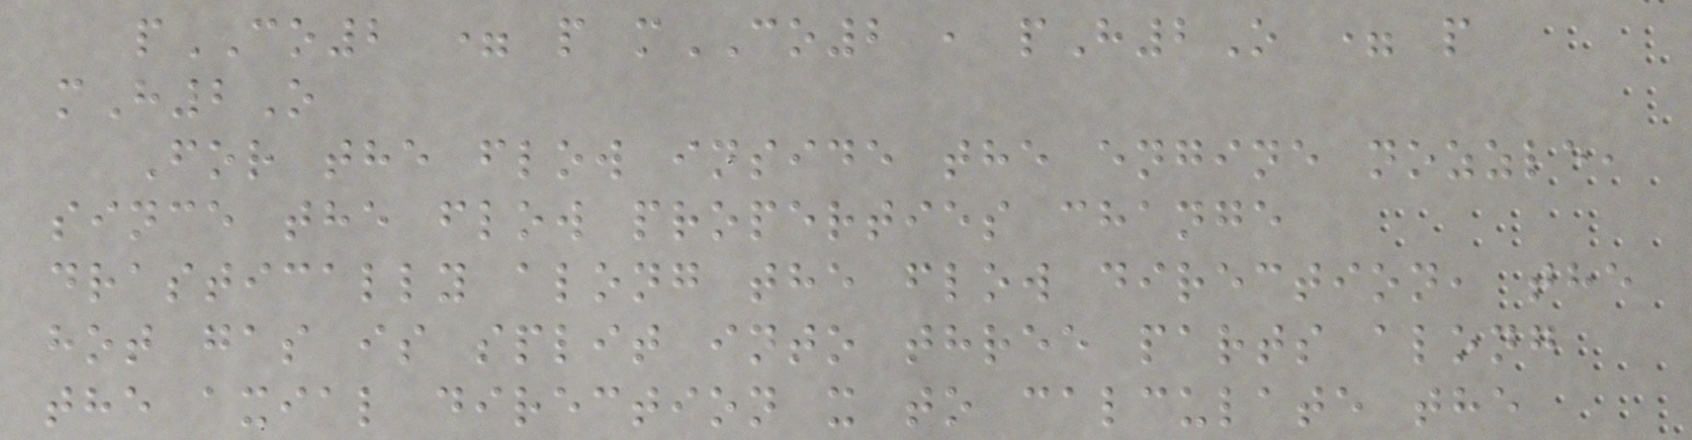pCO2 = p mCO2 , pH2O = p
mH2O
For the flow inside the engine nozzle,
since the flow properties change
drastically along the flow direction, the
hot gas is split into three parts along
the axial direction x to calculate the
